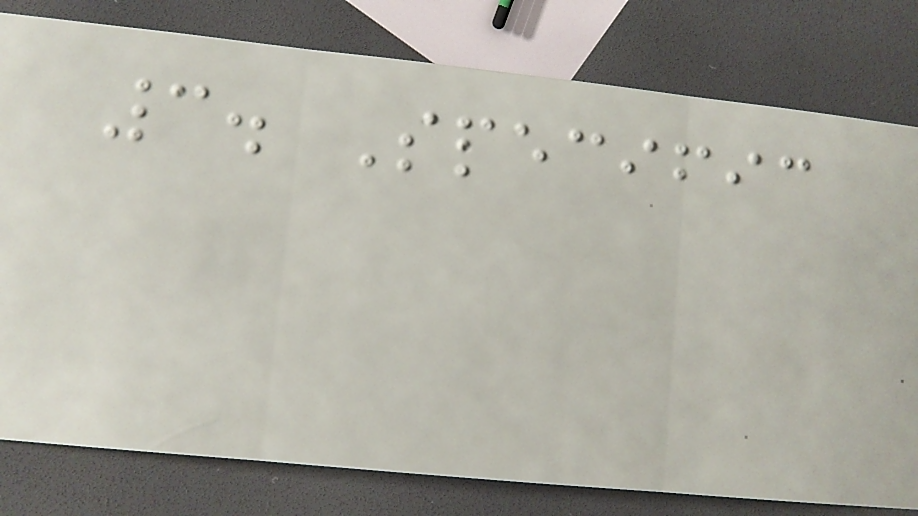3. Specific
